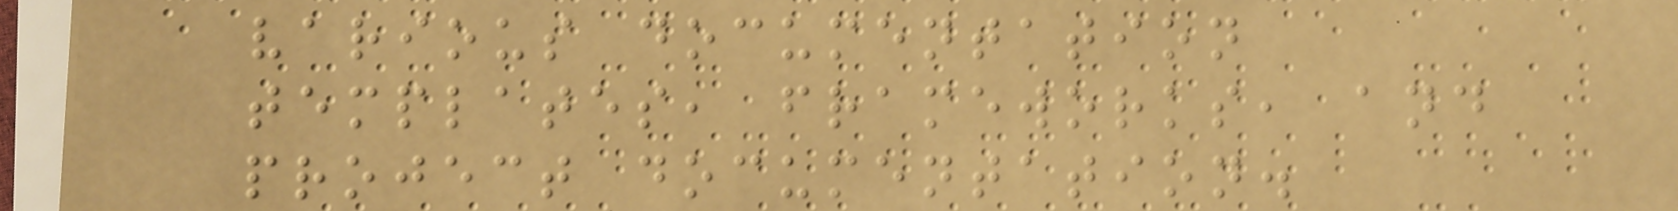various documentation
templates, frameworks, and
project documentation.
